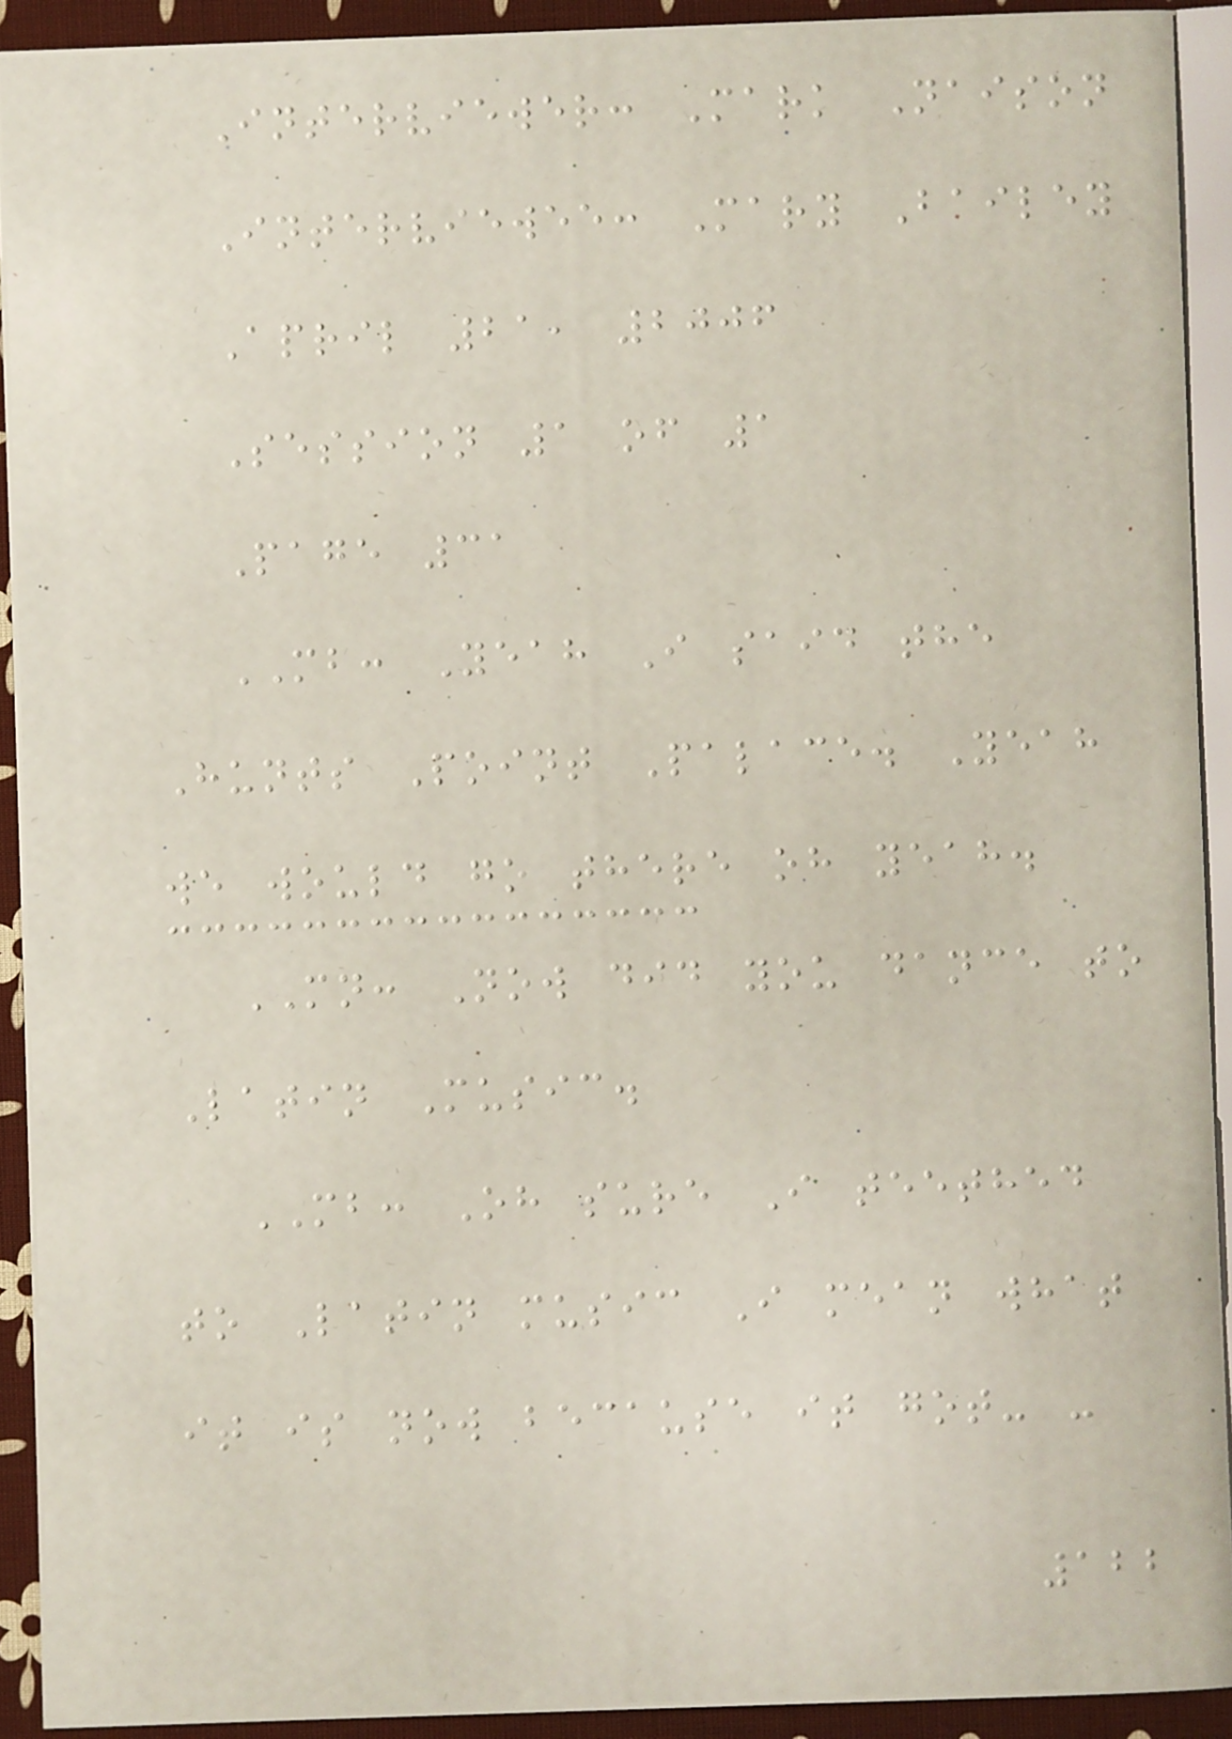Interviewer: Mark Naison
Interviewee: Mary Bailey
April 21, 2006
Session 1 of 1
Page 31
MB: Yeah I said the
Hunts Point Palace. Yeah
we would go there oh yeah.
MN: Now did you dance to
Latin Music.
MB: Oh sure I teethed
to Latin music I mean what
it is now because it got- -
122
